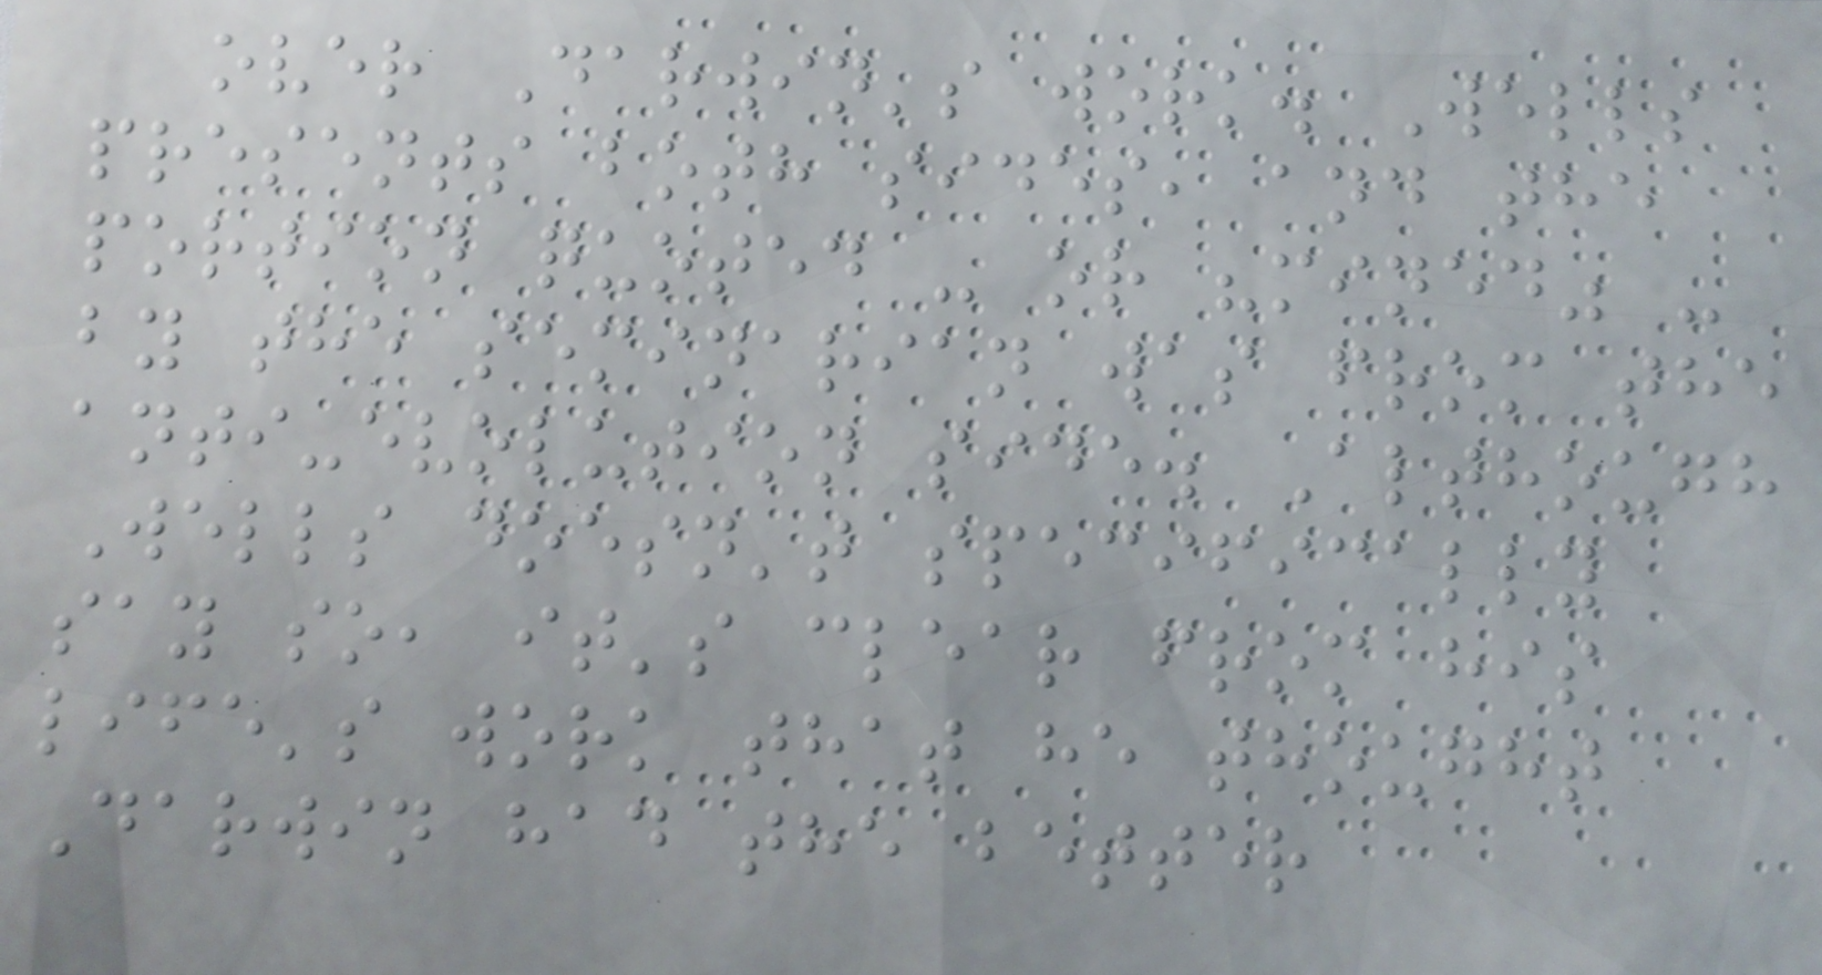over Darwin's work. Wells
presents both sides, and the
portion quoted - or "mined" -
by the seminarian was from the
anti-evolution side. Although
Wells doesn't specifically
say so, it's clear from his
life's work that he thought
Darwin had the better
